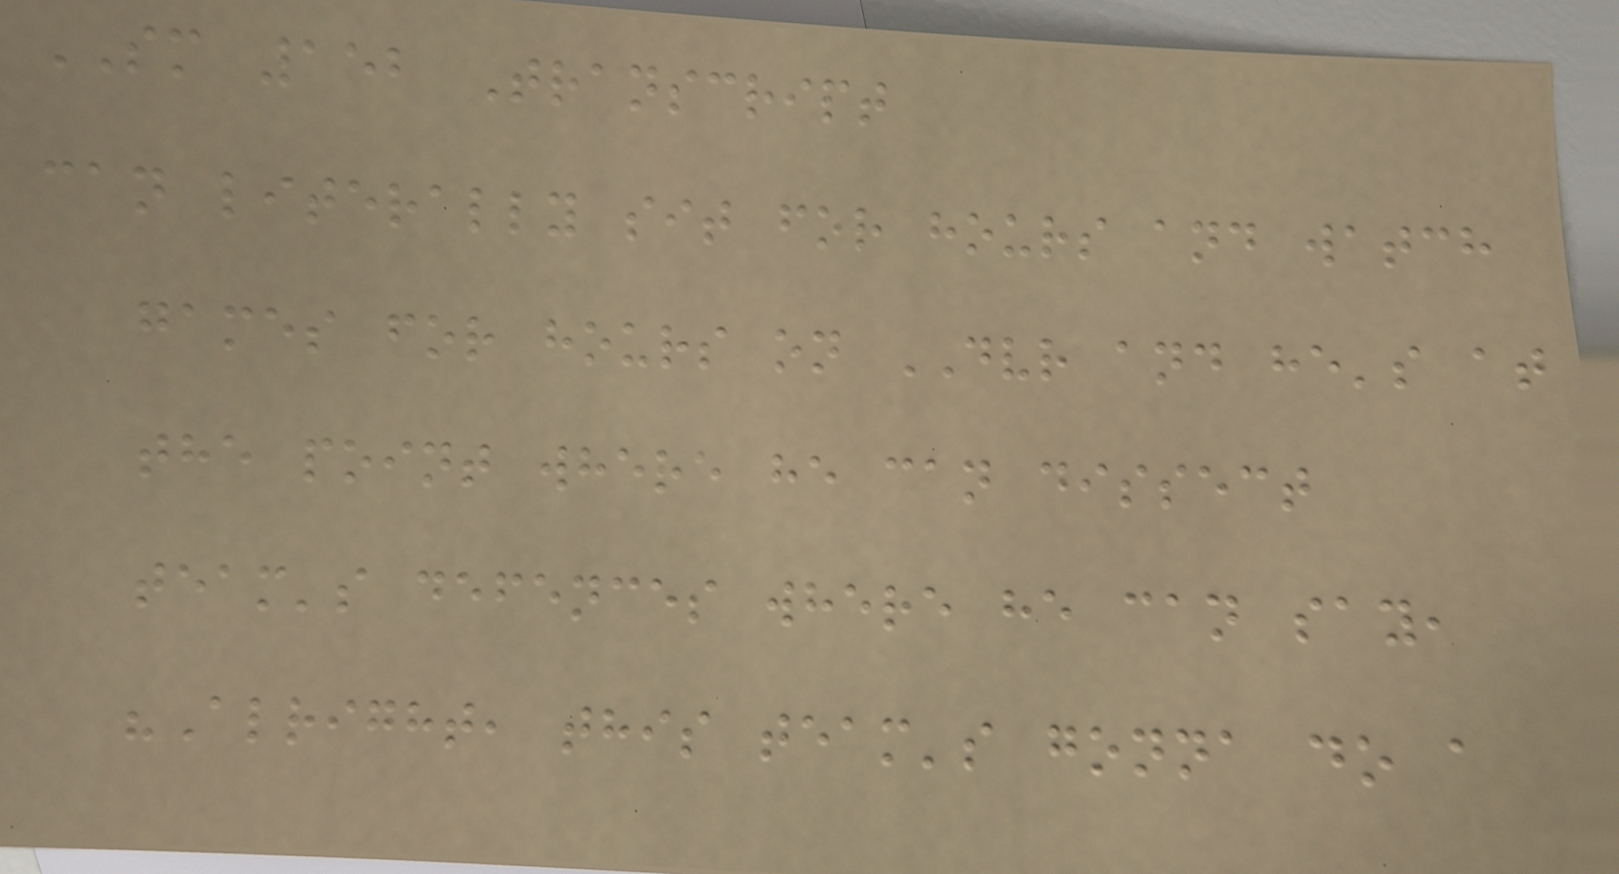SM 152 Transcript
can literally sit for hours and watch
games for hours on DVR and he's at
the point where he can dissect
team's defences where he can say,
"Alright, this team's gonna do a
